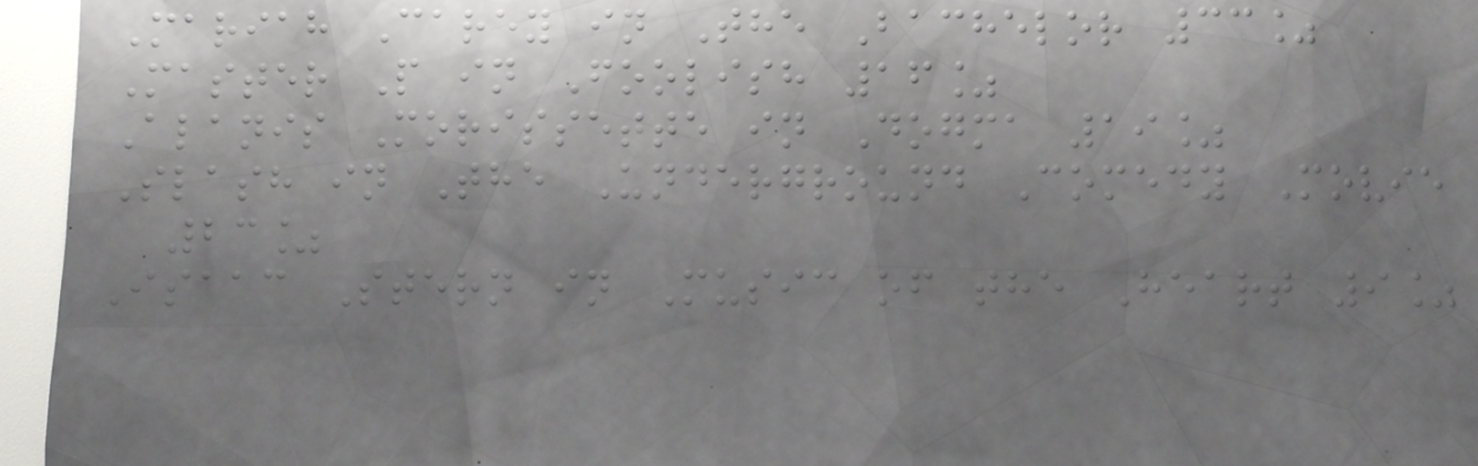Mariah Carey in The Bachelor 33%
Master P in Foolish 16%
Alanis Morissette in Dogma 19%
Slash in The Underground Comedy Movie
23%
Isaac Stern in Music of the Heart 9%
